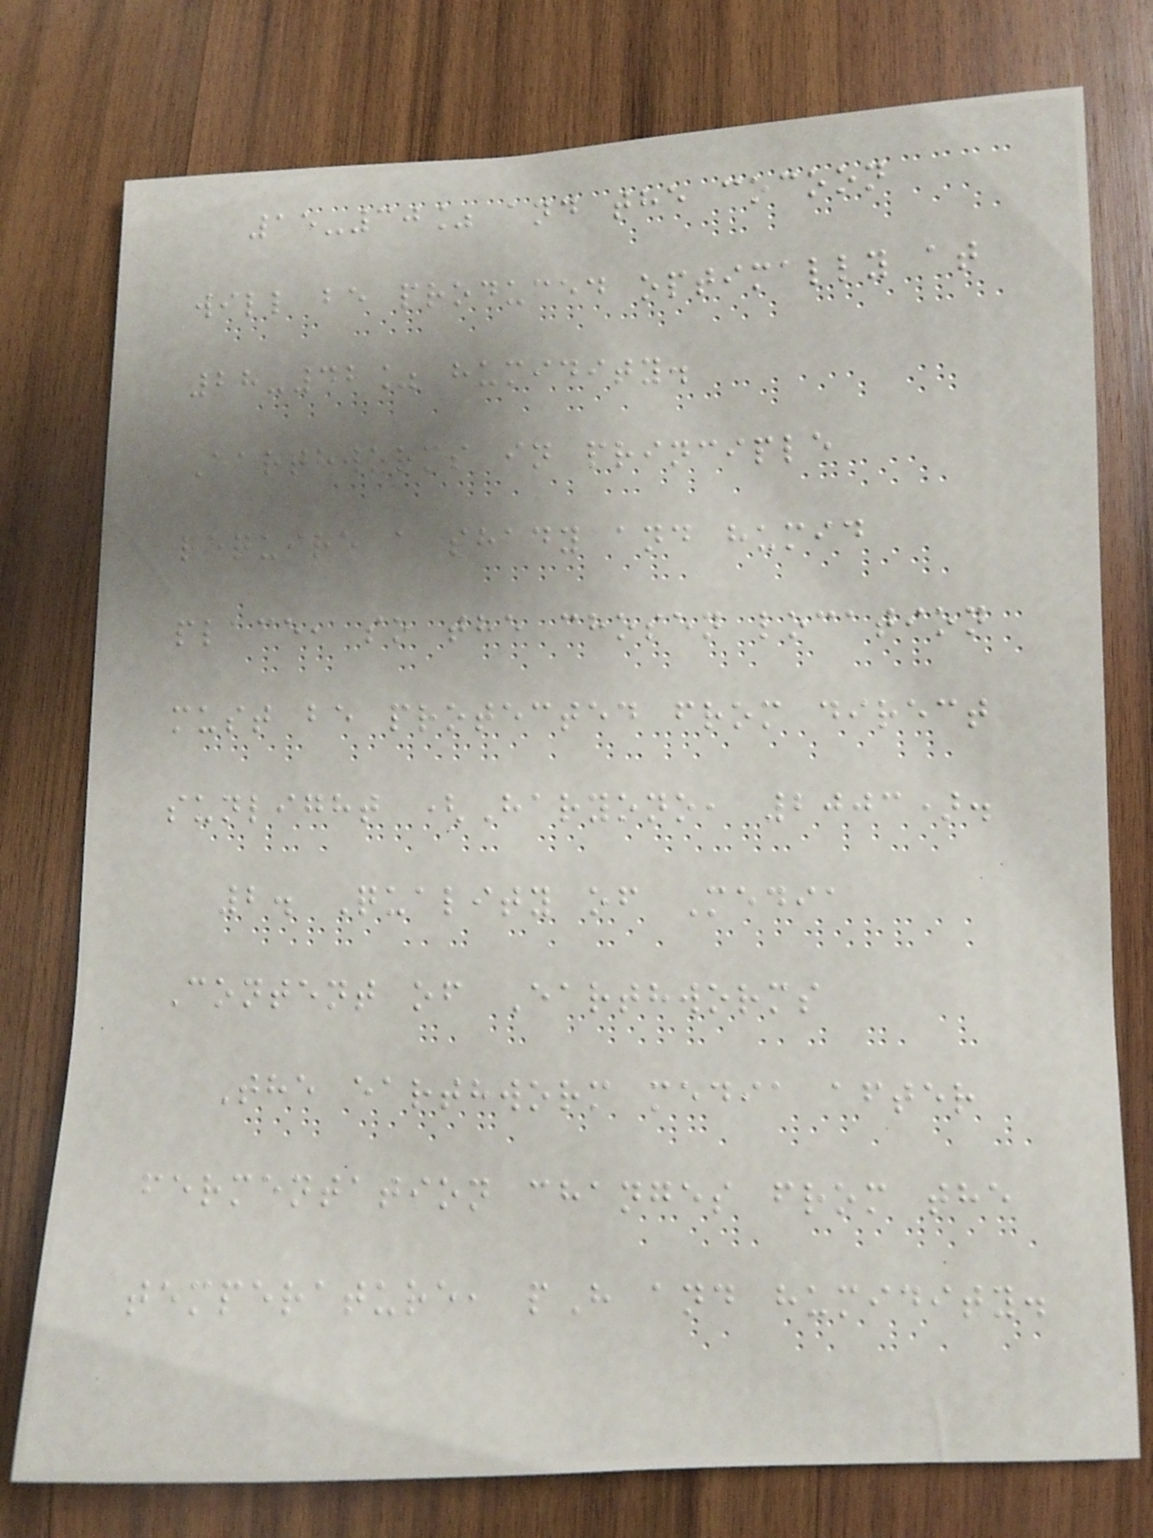15-30% and the cocoon
will be produced optimally at
28-42% humidity.
Earthworms in principle
require a shady and humid
place, so the chosen location
must be protected from direct
sunlight (Haryono, 2003).
2. Quality of Media
Content of Earthworms
The earthworm media after
fermentation changes from the
temperature, pH and humidity.
